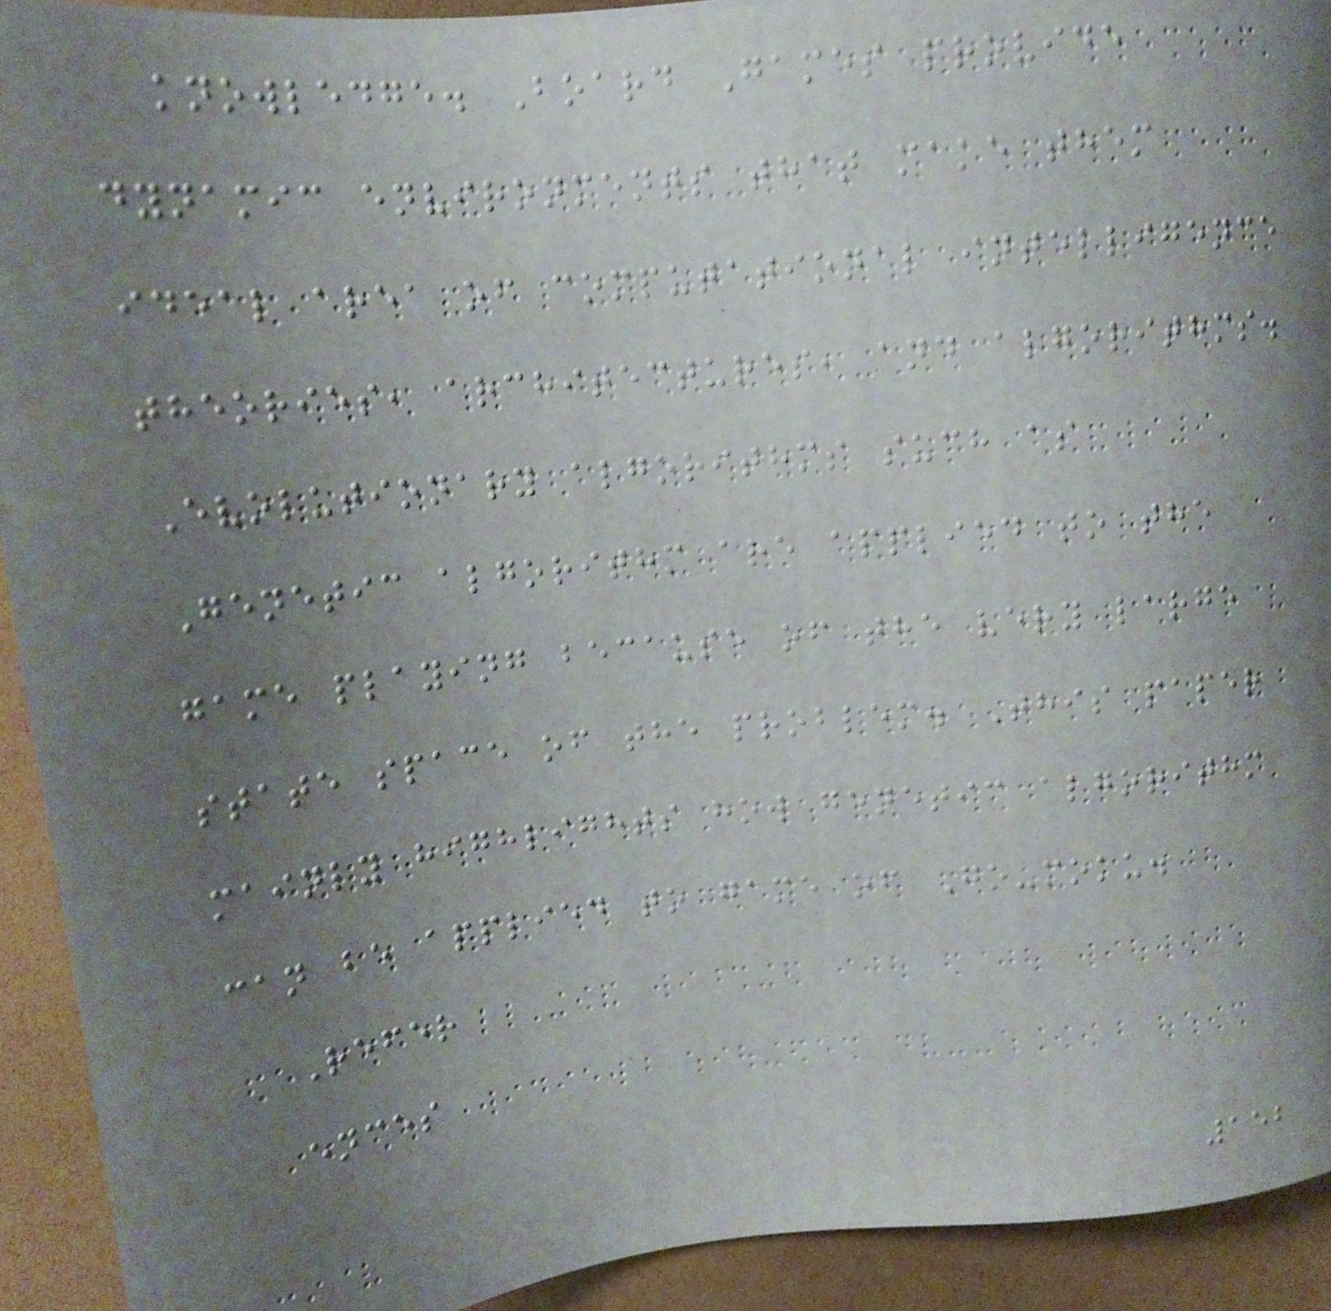knowledge. Board Games provide
dynamic environments that make them
ideal area of computational intelligence
theories, architectures, and algorithms.
Evolutionary algorithms such as
Genetic algorithm are applied to the
game playing because of the very large
state space of the problem. This paper
mainly highlights how genetic algorithm
can be applied to game of Go-moku.
Refer
ences
152
